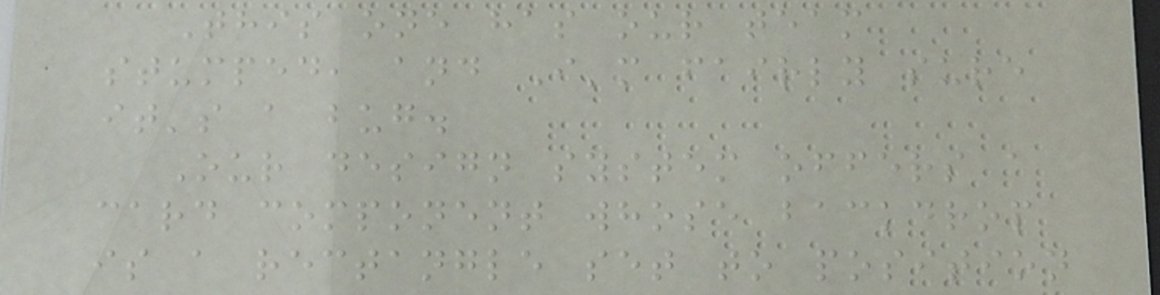This one has our team
stumped, and I'm fairly sure
it's a bug.
Our design system offers a
card component whose backdrop
is a rectangle set to position
